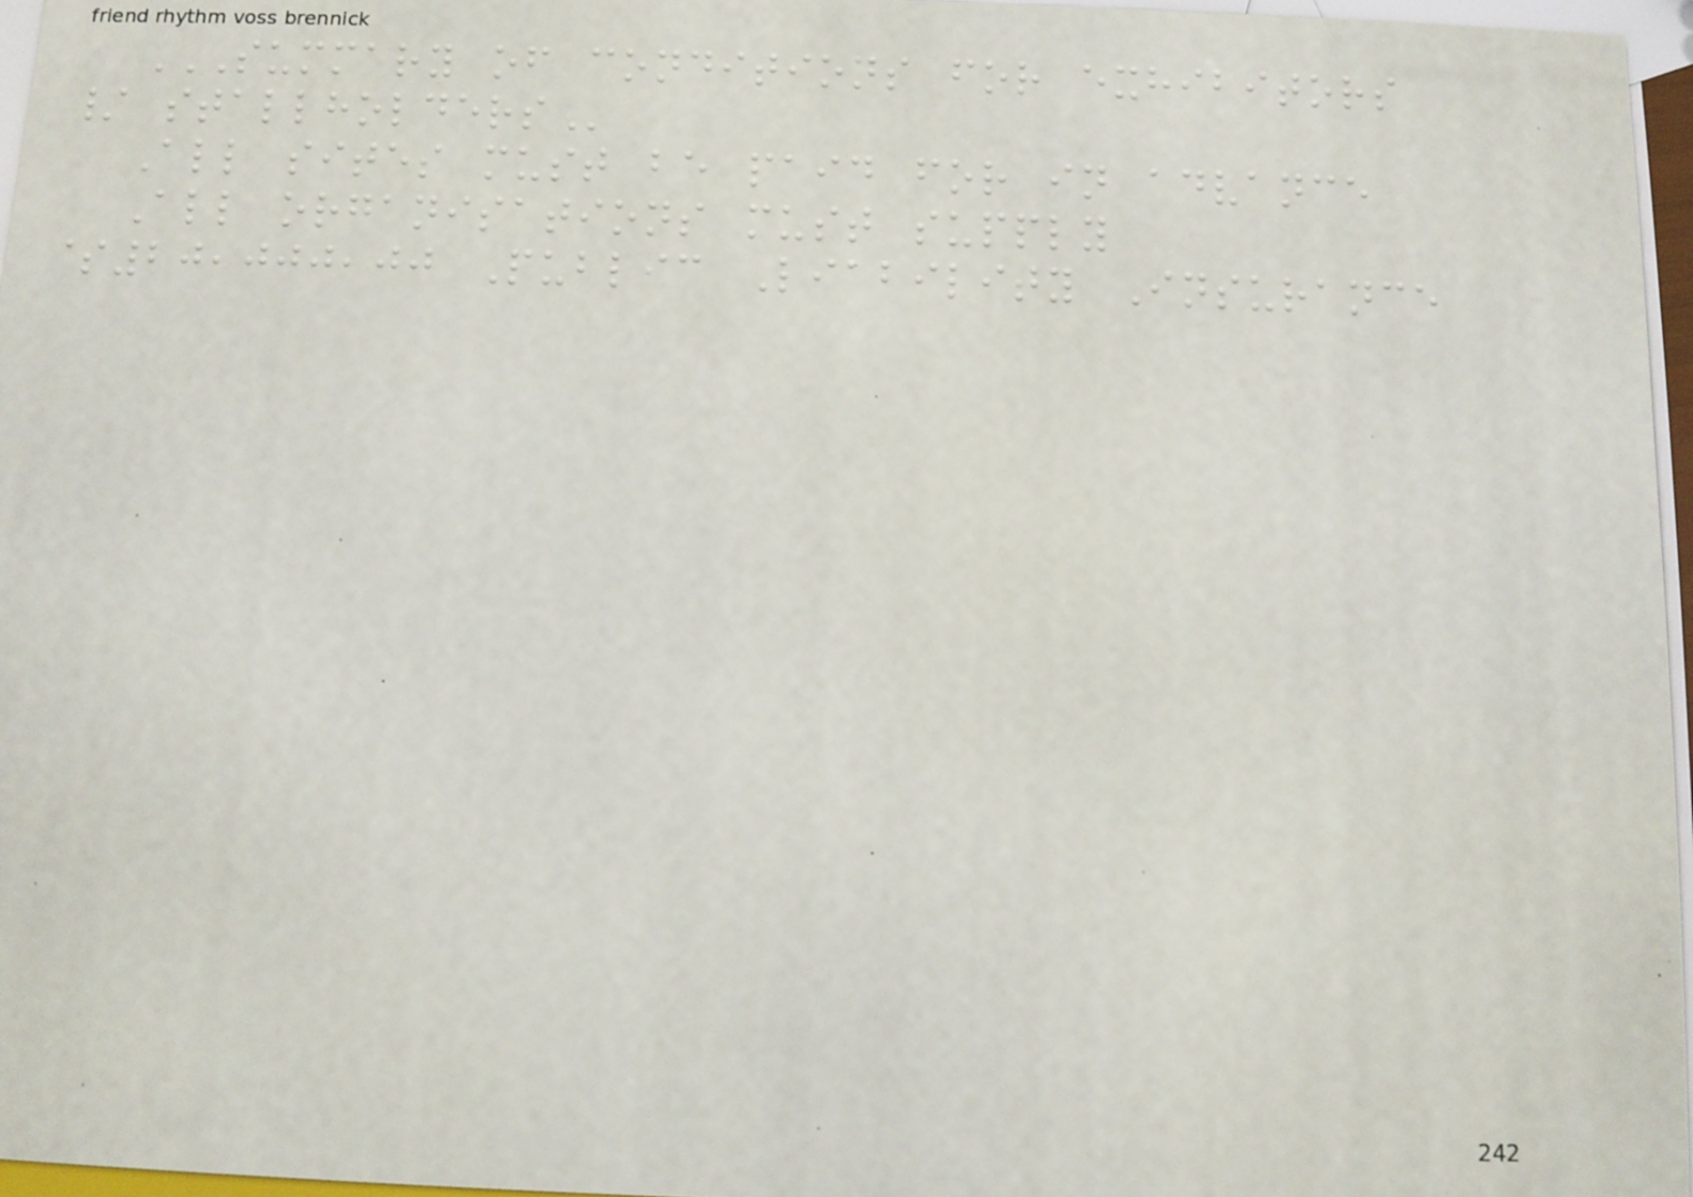SUMMARY OF CONDITIONS FOR EXHIBITORS
/ STALLHOLDERS
All sites must be paid for in advance
All organisations must supply
$20,000,00 Public Liability Insurance
